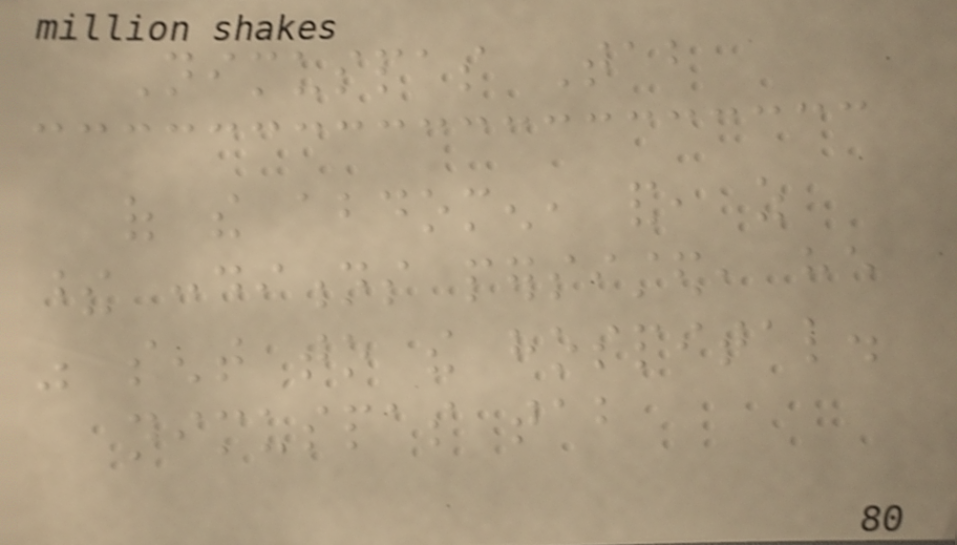Nimuspas Tab
of the abdomen, and, as
these conditions persisted, he
was sent to the hospital.
nimuspas tab
